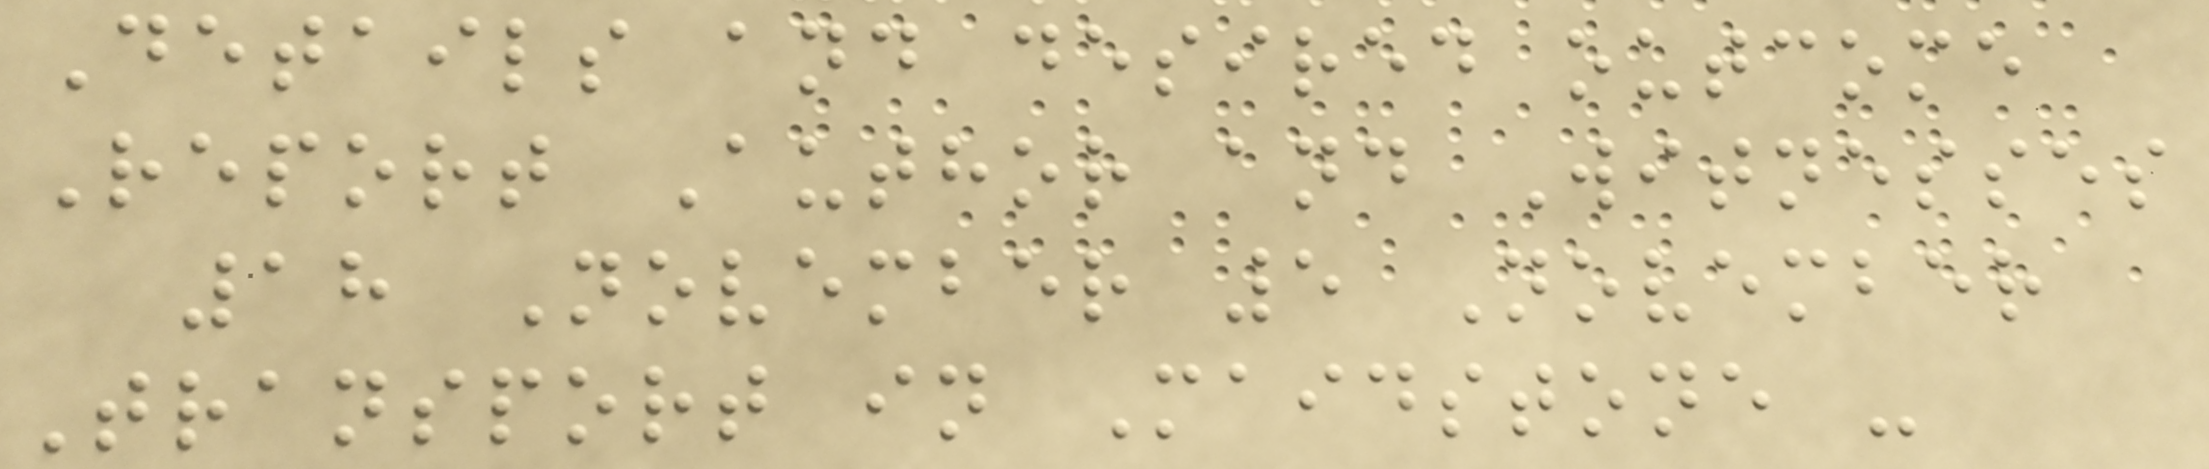Details and desired outcome
Report Author and Witnesses
18 November 5 November
Transport in Maidstone -
